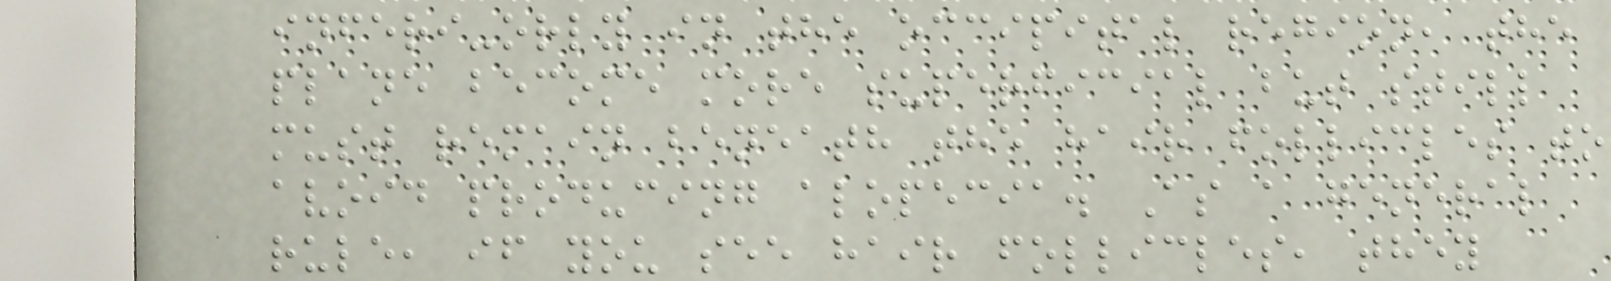inferi-orly in the occipital region, the
plane become more superficial but still
must remain beneath the hair follicles to
avoid producing alopecia. As a general
rule, if you see hair follicles, they
